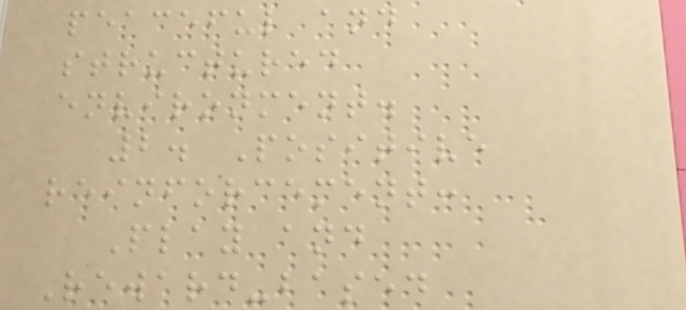peaceful and
structured
environment.
2. Positive
reinforcement:
Play and
Reward-based
